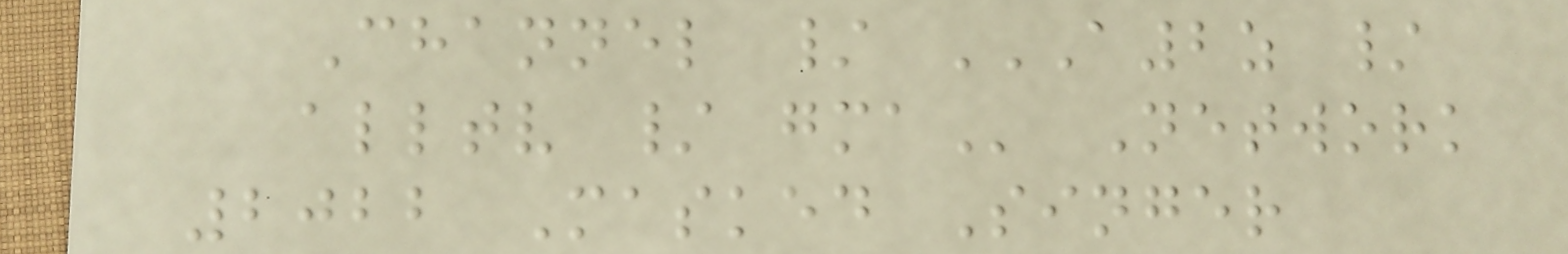Channel / A2Z /
ALLTV / GMA Network
2022 Masked Singer
